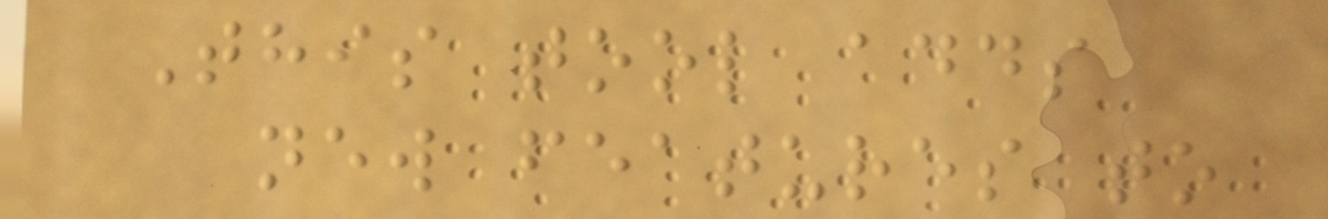This tool adds
new features to
